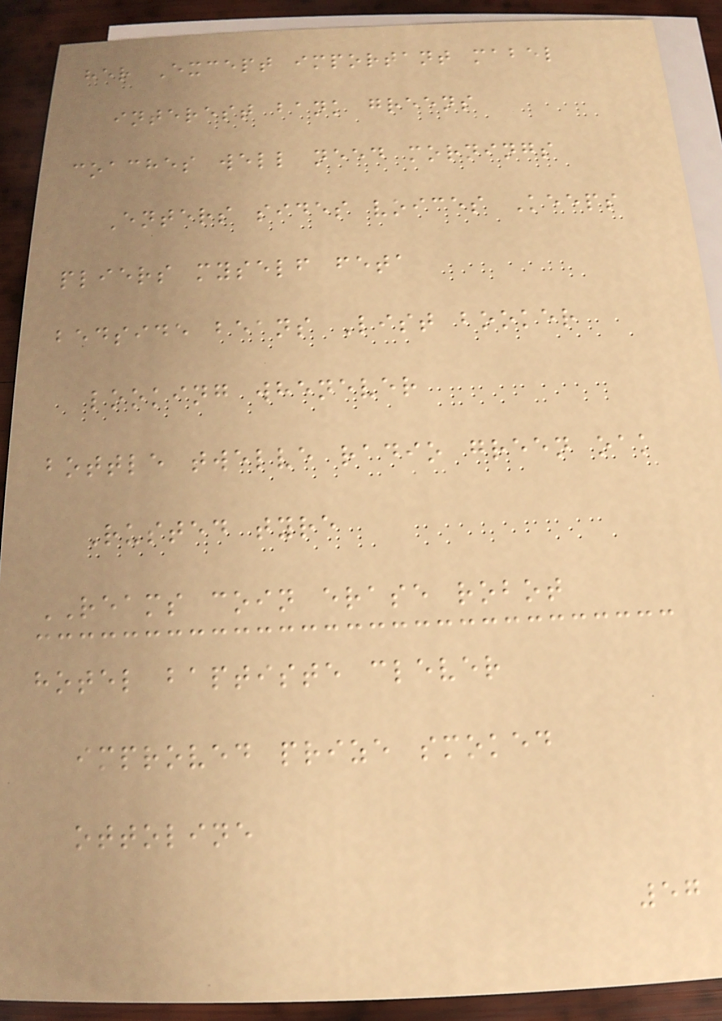her Except important mabel
interest bank greens
coaches well need mornings
Enters sides voices Keeps
pliers myself feta
bedside beans List booker
looking whenever
bottle twelve radio green oak
Rusted tyre
REAMS coin erase robot
hotel baptiste clever
improved prize smoked
ottoline
57
